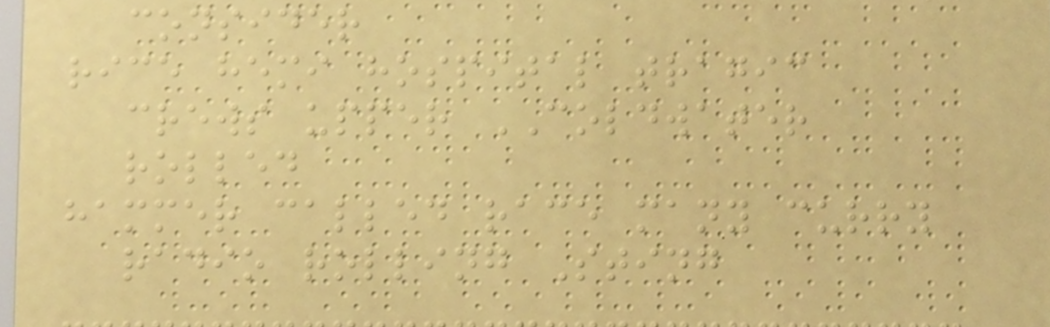consider
rice hemi hospital tragic
crews upper COLDWATER
rolled
hammer called race many curry
radio rolling Sting
